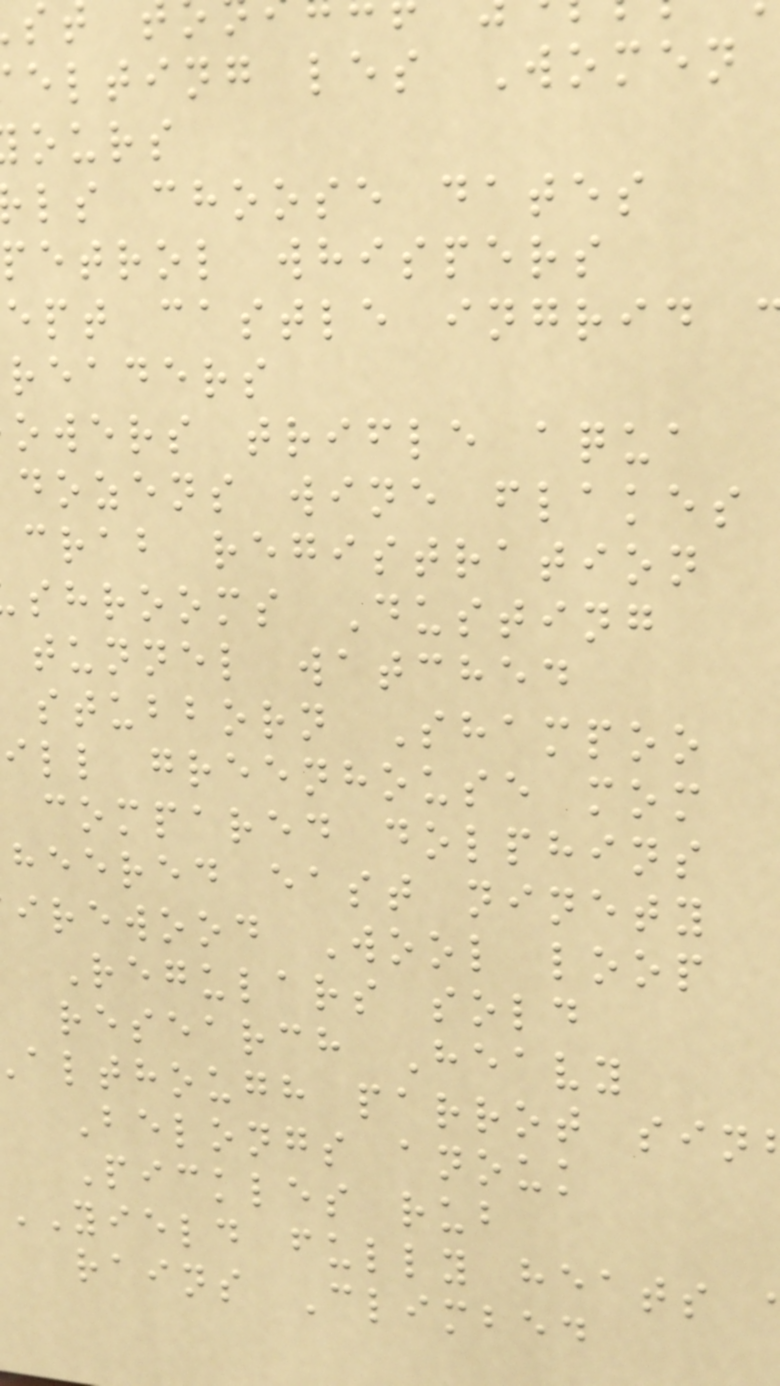elting les Women
ours
ls choose dates
petrol whispers
ept castle ingrid
readers
owers trifle aqua
dozens wine flakes
crab registration
shrooms Dusting
tunnel watched
stubborn Shampoo
ill greenhouse mom
compared dolphins
heered east ninety
irewood Wool loop
Regulars sold
research Heavy
although parrot sin
Belongs anouk
Pickles rub
YIELD fully heats
rains Climbed
